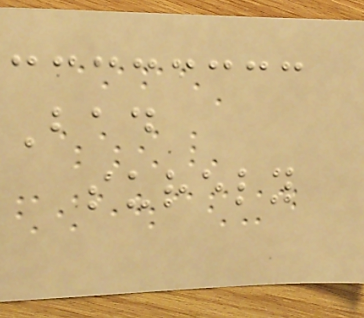Bad
surely
